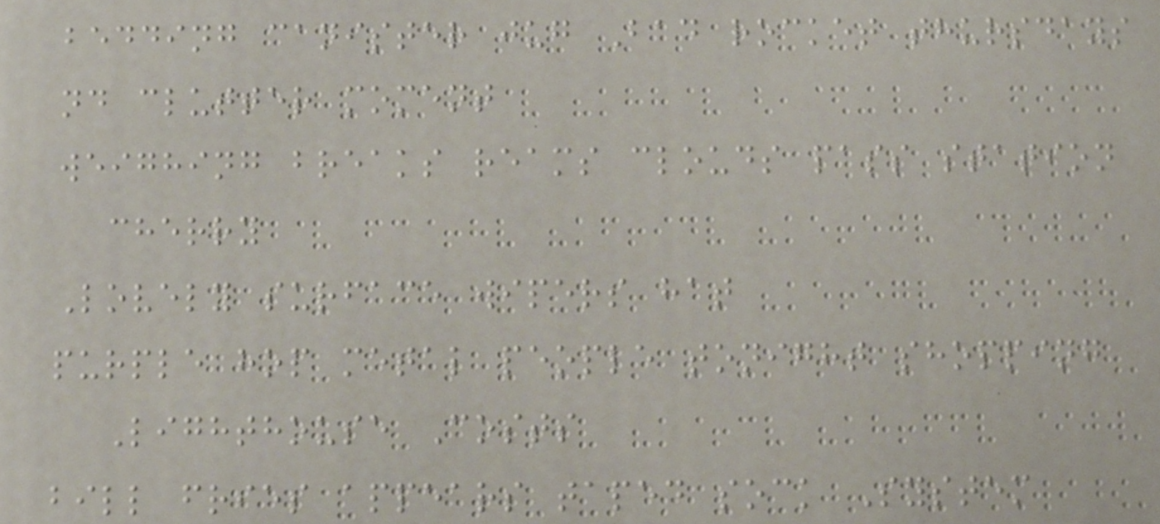bedding canister jug Bad rocket thursdays
nd clutter moment
weighing breaks reams clouds pass station
cherry
Lovely surface wipers hat
purple hop metal people tonight shopping
Lighthouse Costs
bill fries appears taped sock System
